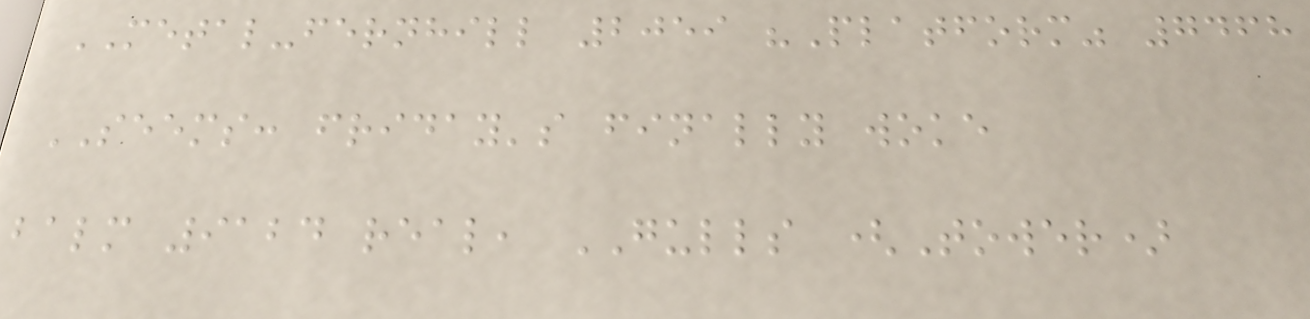METAL-fernhill 2059 "Platform" 7468
SEEMS: friday's finally woke
balm 9124 real, GULLS (Tower)
